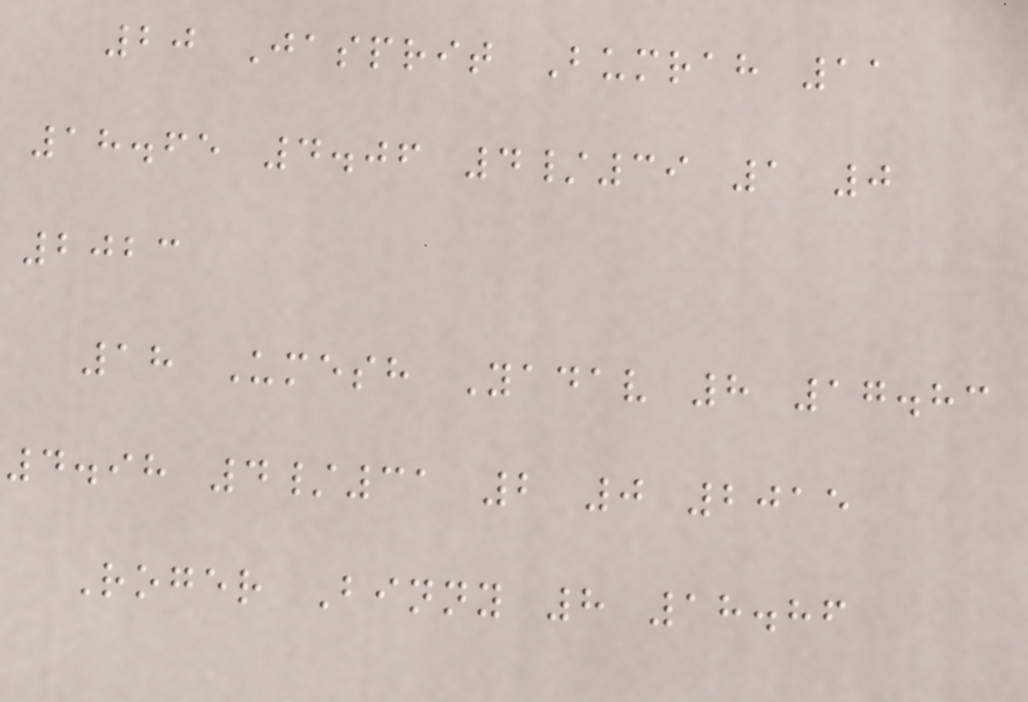20 Jasprit Bumrah 11
18.65 4.06 4/39 1 0
2023
18 Umesh Yadav 8 17.83
4.98 4/31 2 0 2015
Roger Binny 8 18.86
